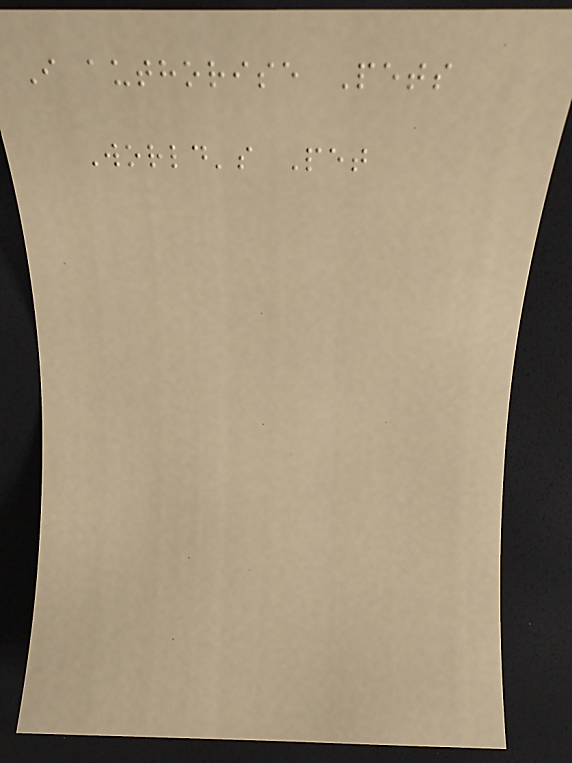I authorise Pets
World's Pet
